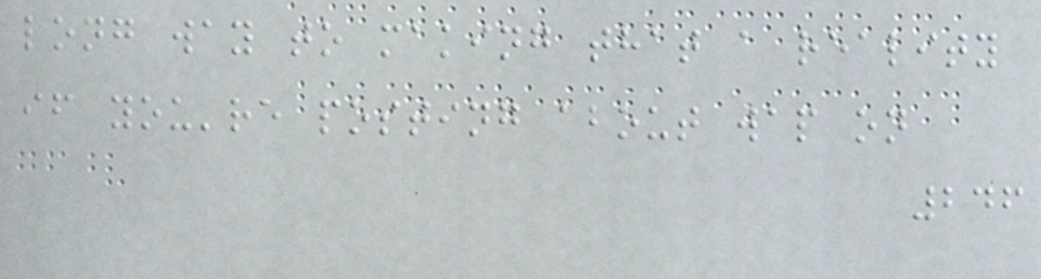long way to making that a reality
if you're posting about wap on
246
